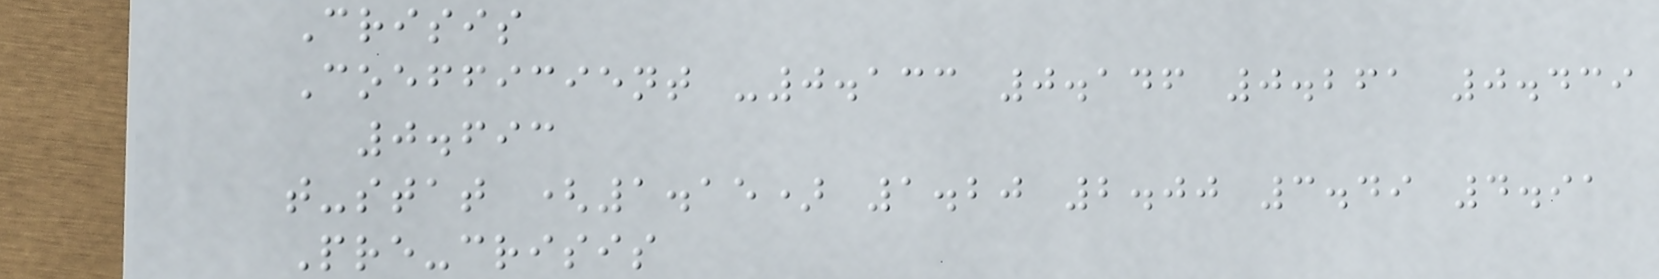Crisis
Coefficient -0.133 0.146 0.261 0.439
0.693
t-stat (1.15) 1.20 2.00 3.49 4.91
Pre-crisis
